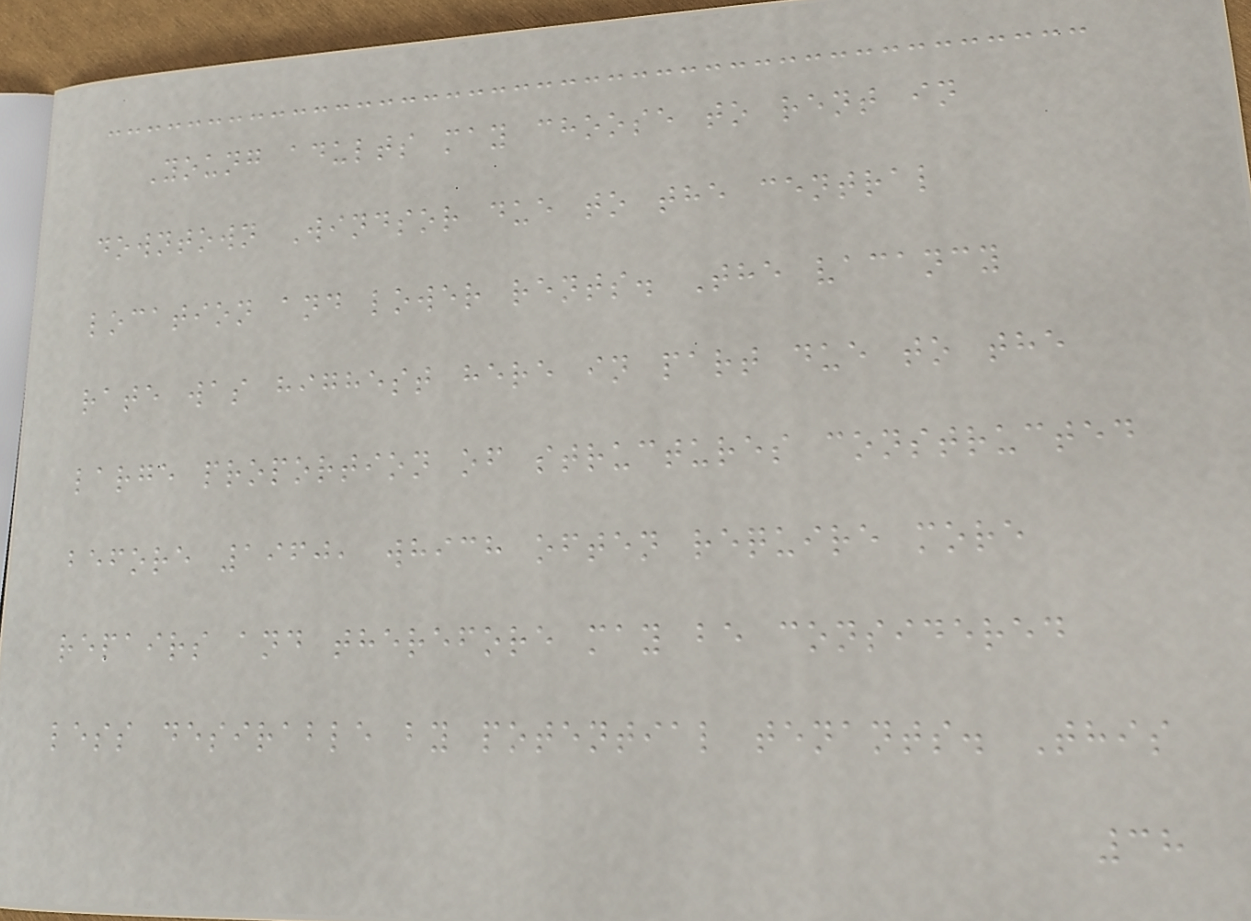Young adults may choose to rent in
downtown Windsor due to the central
location and lower rents. The vacancy
rate was highest here in part due to the
large proportion of structures constructed
before 1960, which often require more
repairs and therefore may be considered
less desirable by potential tenants. This
38
